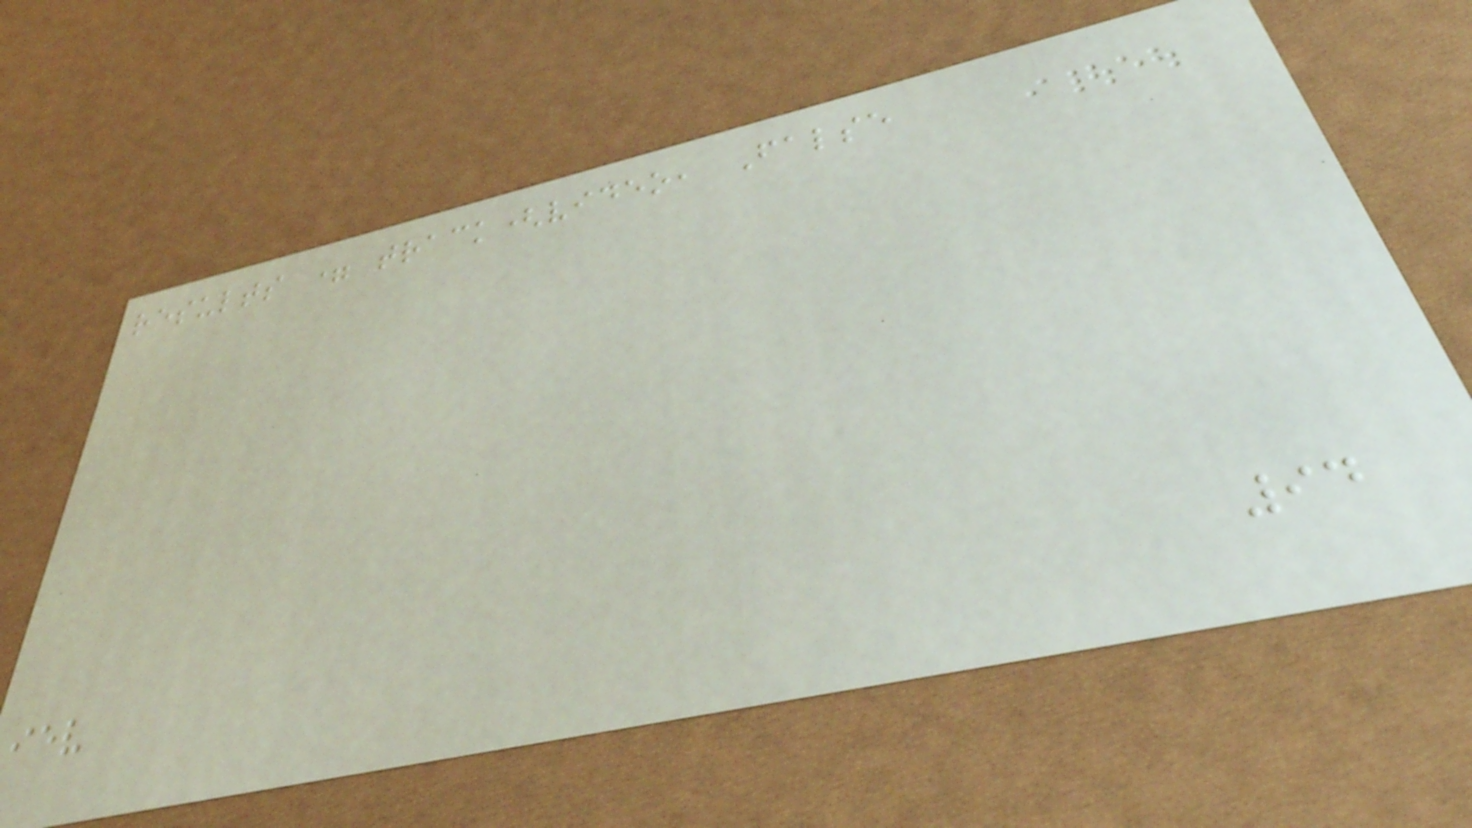results = track(video, False
94
